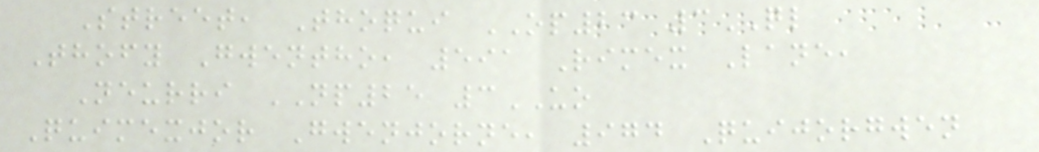Street, Thoqui OP23 3QL
Thofy Gwentho, 591 Rimex Lane,
Neurri NP25 3UO
Quimexjor Gwenjorne, 974 Quijorgwen
